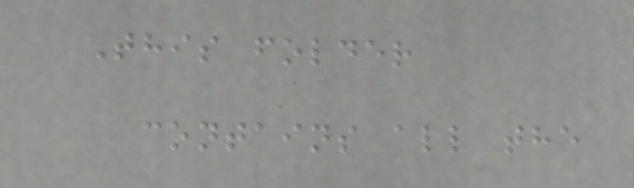This folder
contains all the
